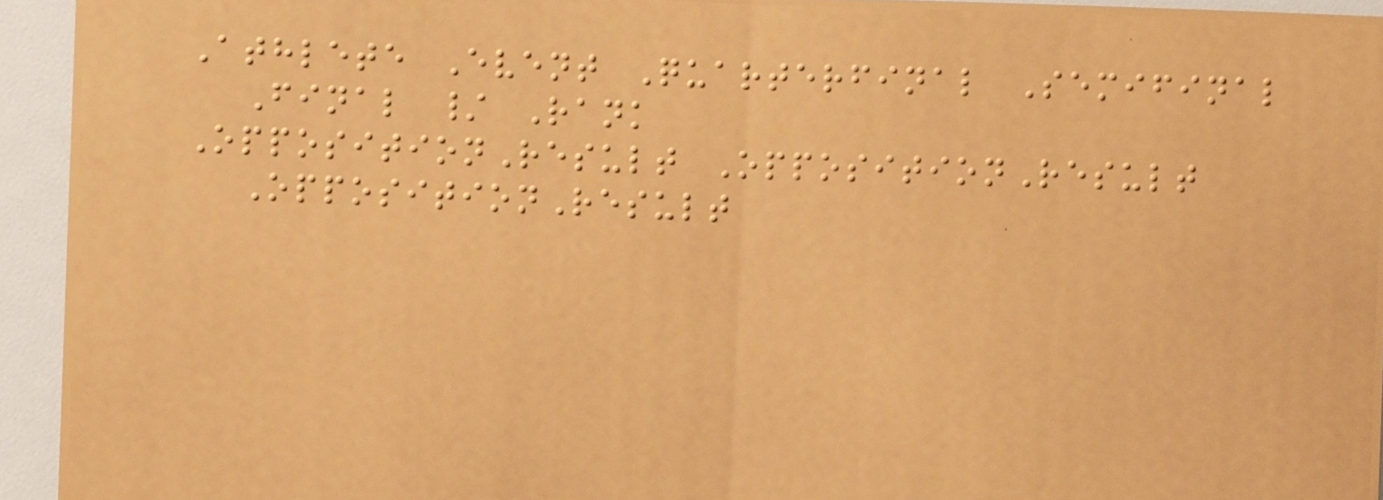Athlete Event Quarterfinal Semifinal
Final / Rank
OppositionResult OppositionResult
OppositionResult
